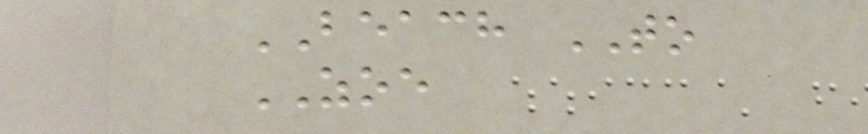BEACH TO
ZOE
